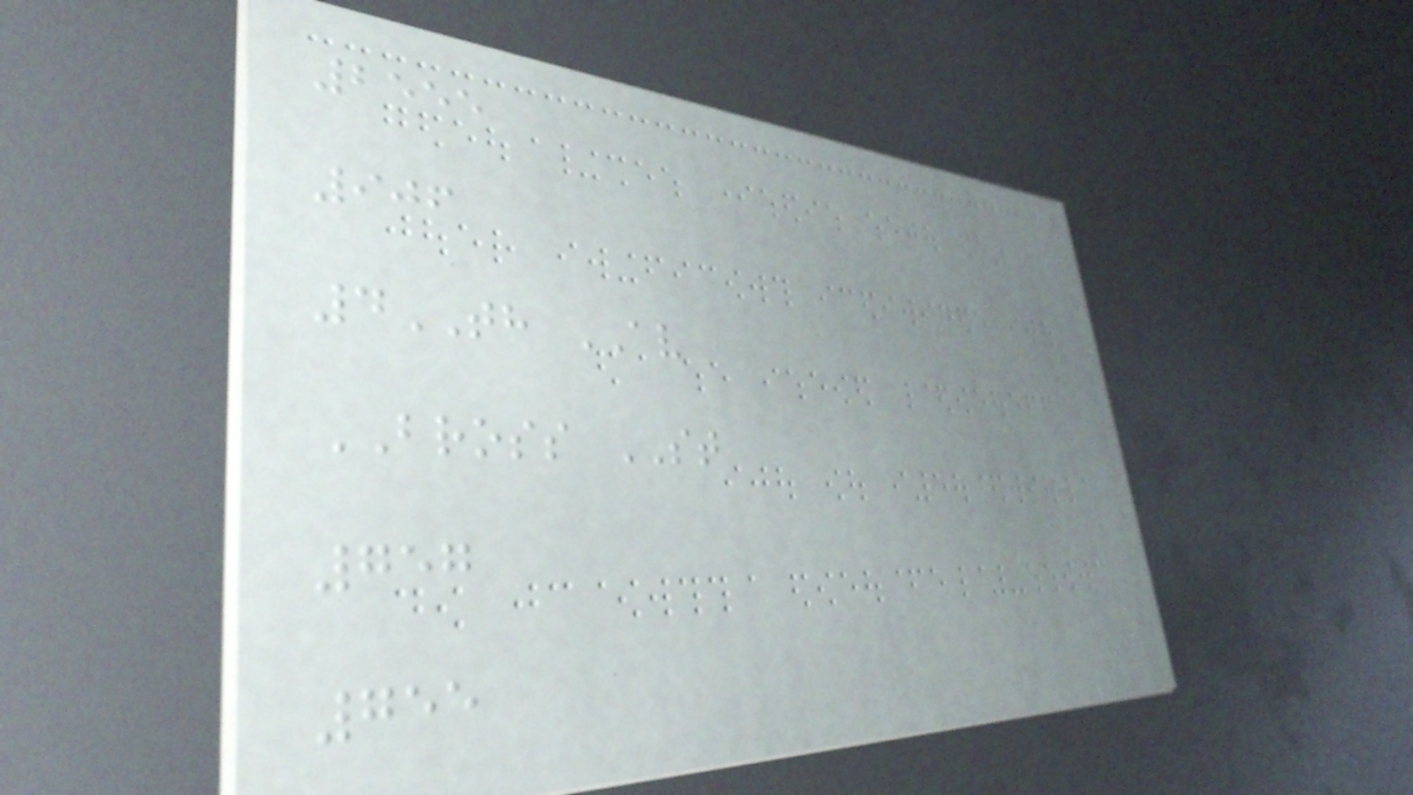2555
906
4TH AV
BROSS ST
757
755
